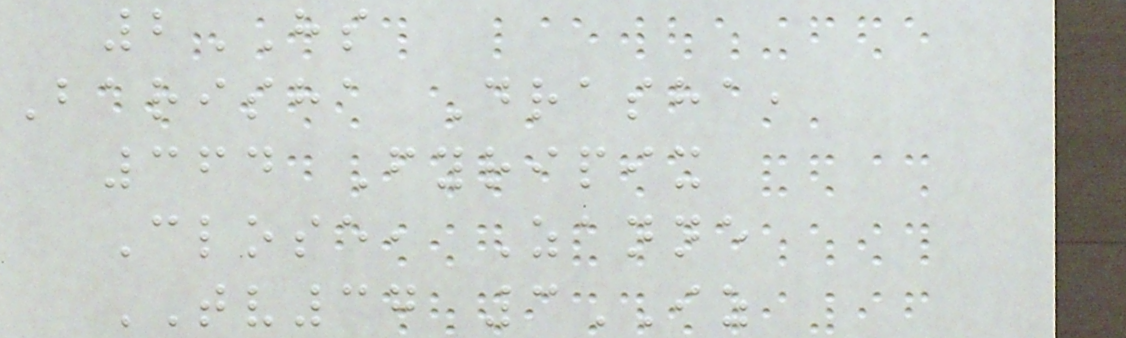2HS
Barisha Drasha,
364 Fyripix
Close, Zanne
TV37 3IZ
